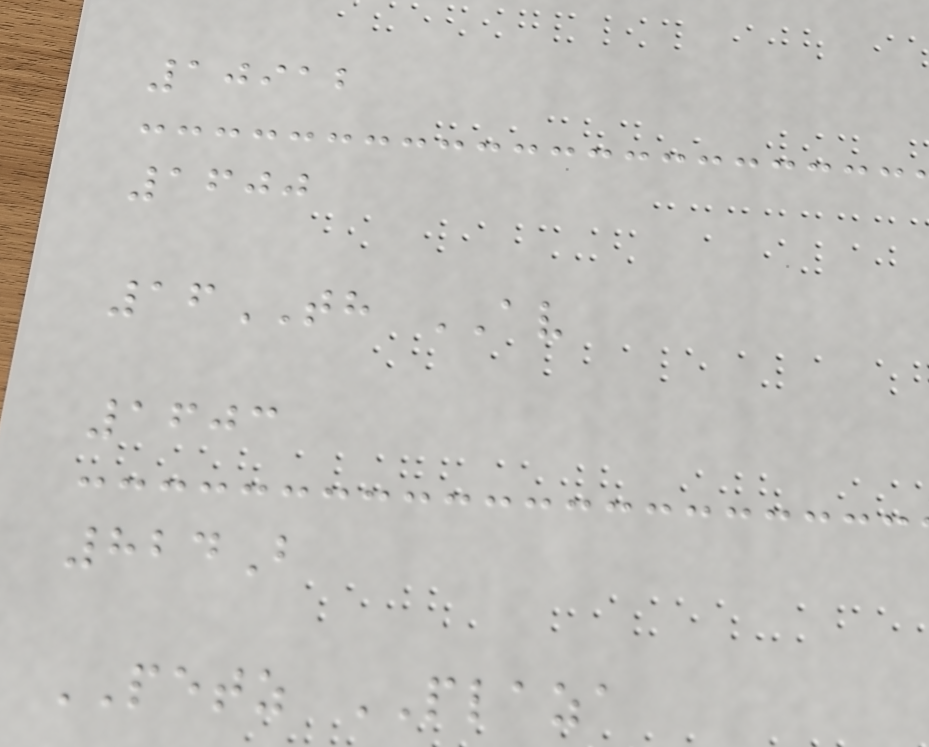10912
1600
16TH AV
1603
824B
PETZ PLAZA
